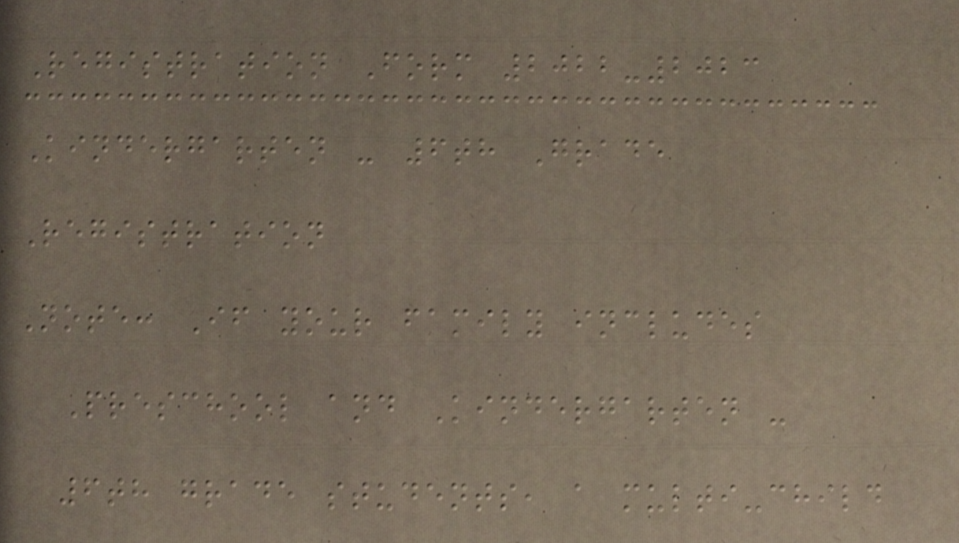Registration Form 2022-2023
Kindergarten - 6th Grade
Registration
Note: If your family includes
Preschool and Kindergarten -
6th grade students, a multi-child
